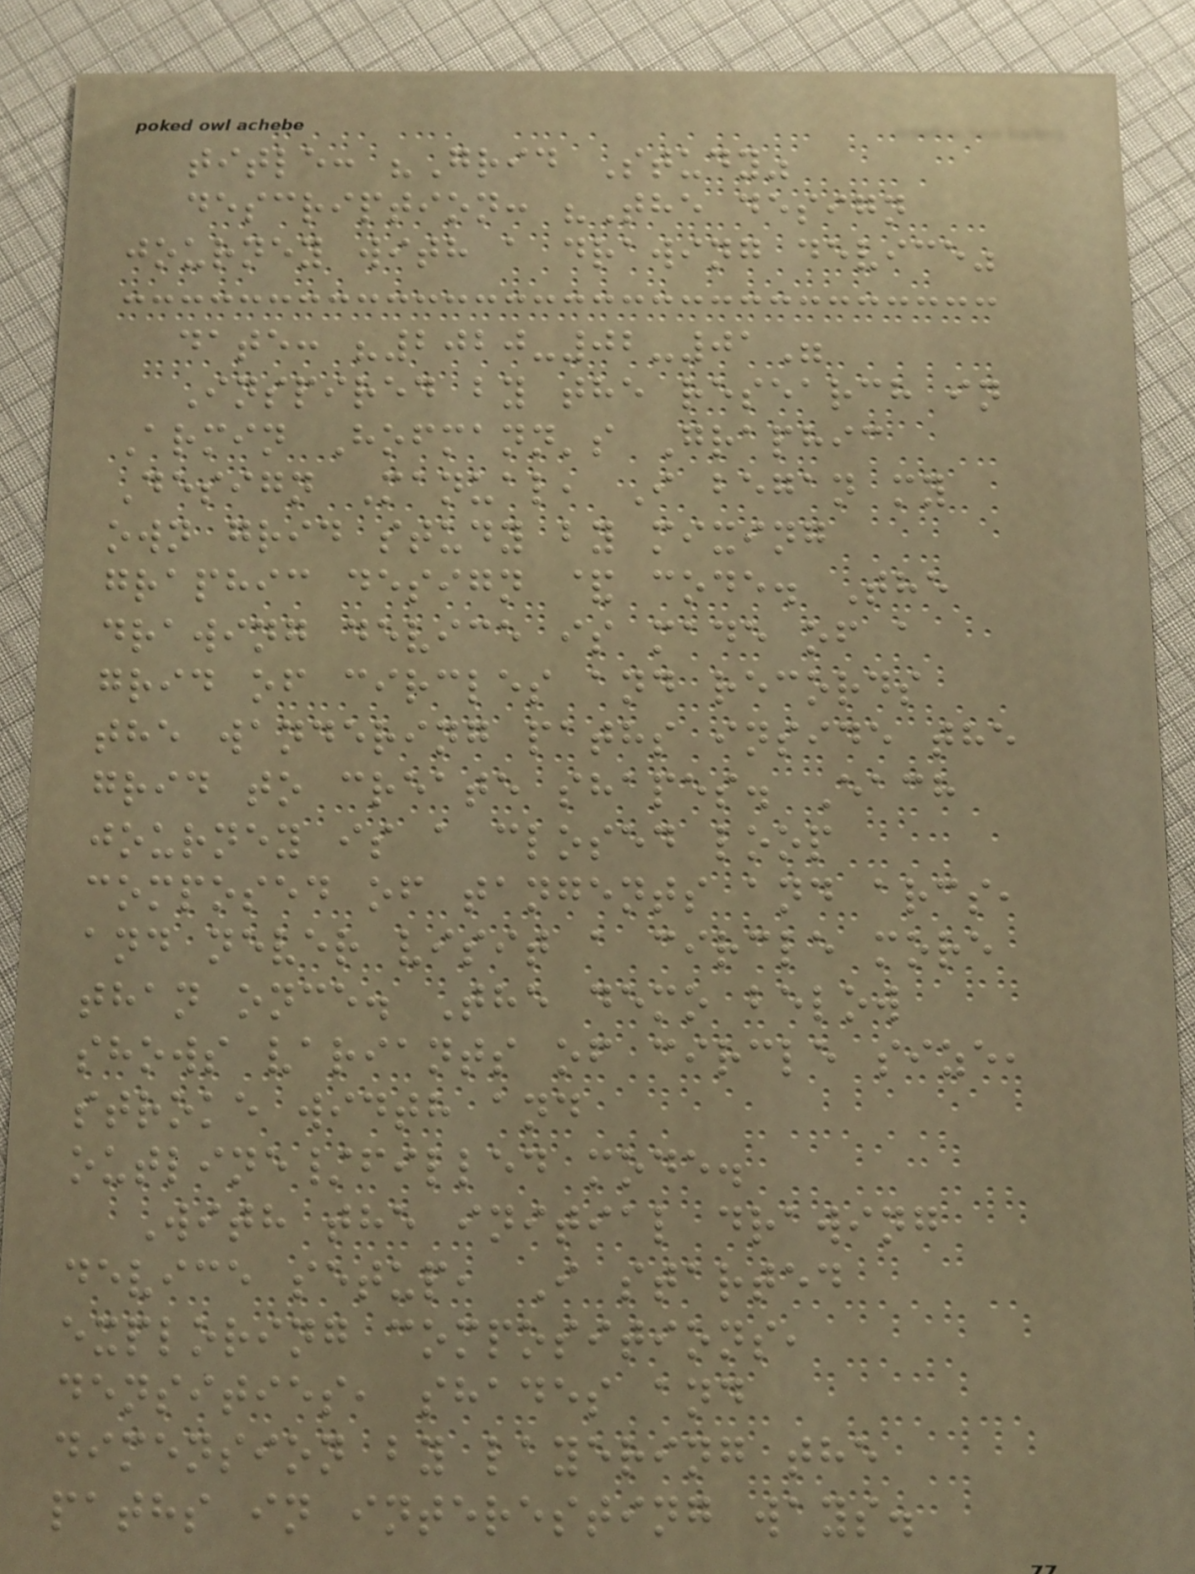title: "Grid Study"
description: "The design
journey with a drawing device"
date: "2020-02-01"
Inspired by the research in
Armin Hofmann's Graphic
Design Manual, I began my
own grid study by mixing
graphic design & code. The
drawing device is made of a
grid of circles and records
the wandering paths inside the
grid to create shapes. Each
journey is a closed loop
composed of tangents and arcs,
and never visit a circle more
than once. The demo below
shows variants of circle size,
stroke width and
outline/filled mode.
With the initial drawing
device setup, I started
exploring compositions,
densities, shades and
dimension by layering the
paths in interesting ways.
